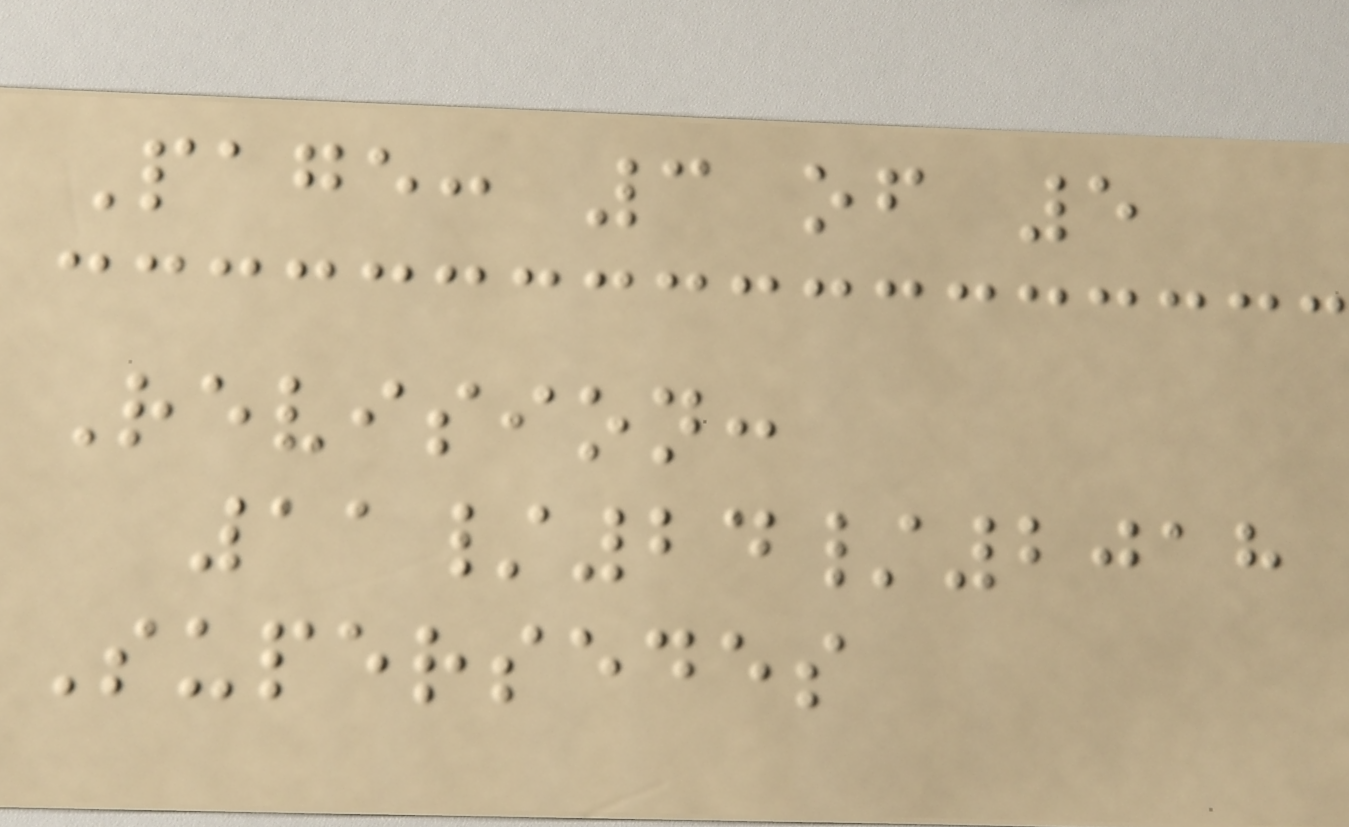Page: 3 of 5
Revision:
11/24/2018
Supersedes
